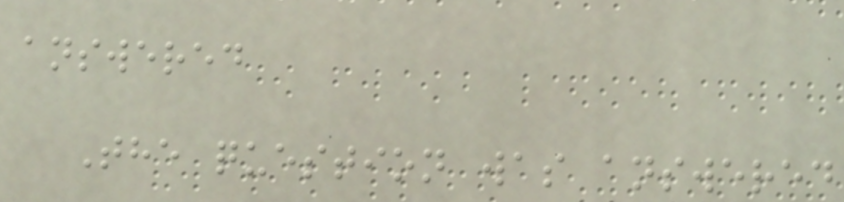answered
The question was answered
